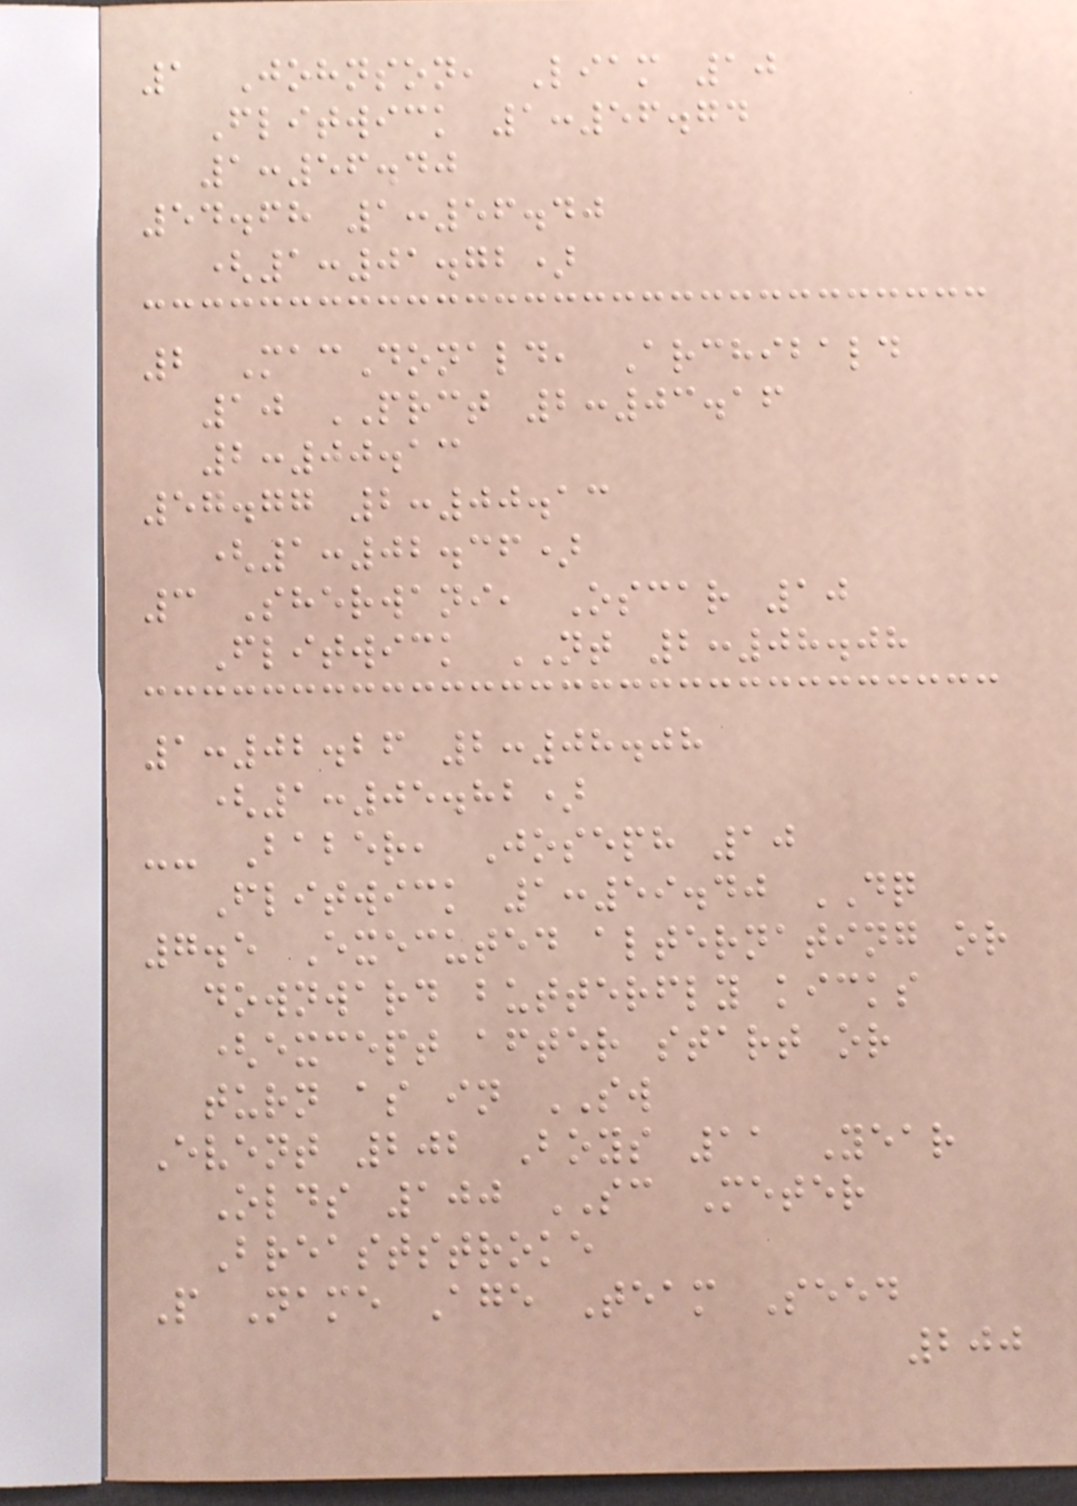1 Johnson, Liam 10
Flitwick 1:56.74
1:56.40
54.68 1:56.40
(1:01.72)
2 MacDonald, Archibald
10 PRCT 2:03.16
2:00.13
57.77 2:00.13
(1:02.36)
3 Sherwani, Oscar 10
Flitwick NT 2:08.08
1:02.26 2:08.08
(1:05.82)
-- Baber, Joseph 10
Flitwick 1:59.40 DQ
7.5 Executed alternating or
downward butterfly kicks
(except after start or
turn as in SW
Event 202 Boys 11 Year
Olds 100 SC Meter
Breaststroke
P Name Age Team Seed
200
